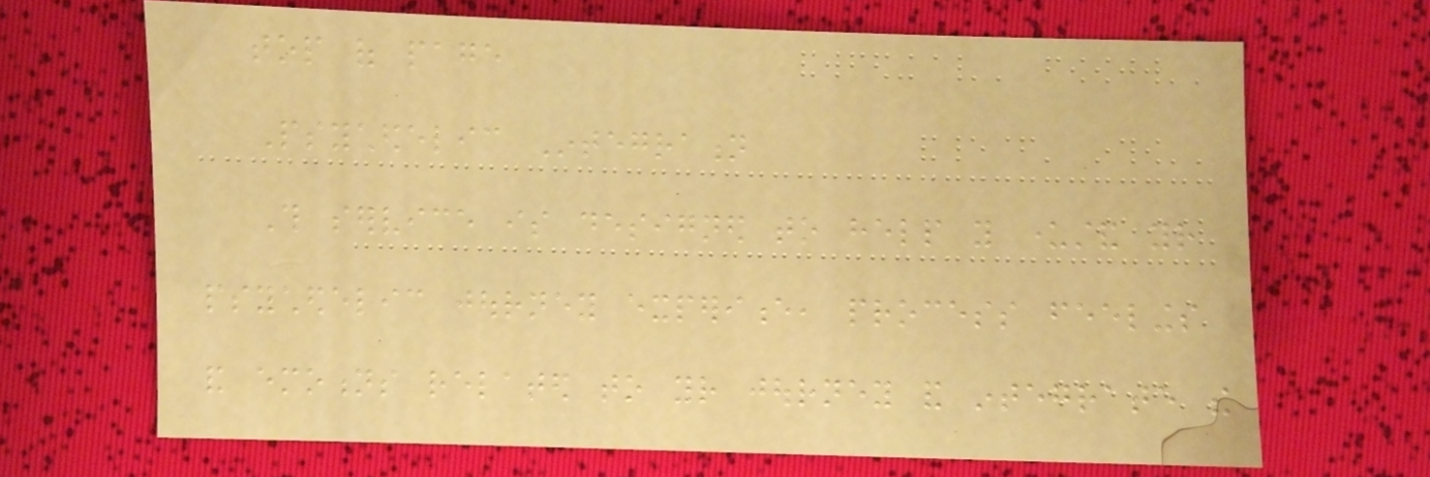top of page
Psychedelic Integration
This service is designed to help you understand your
psychedelic journey experience, process feelings
and emotions related to your journey and integrate the
